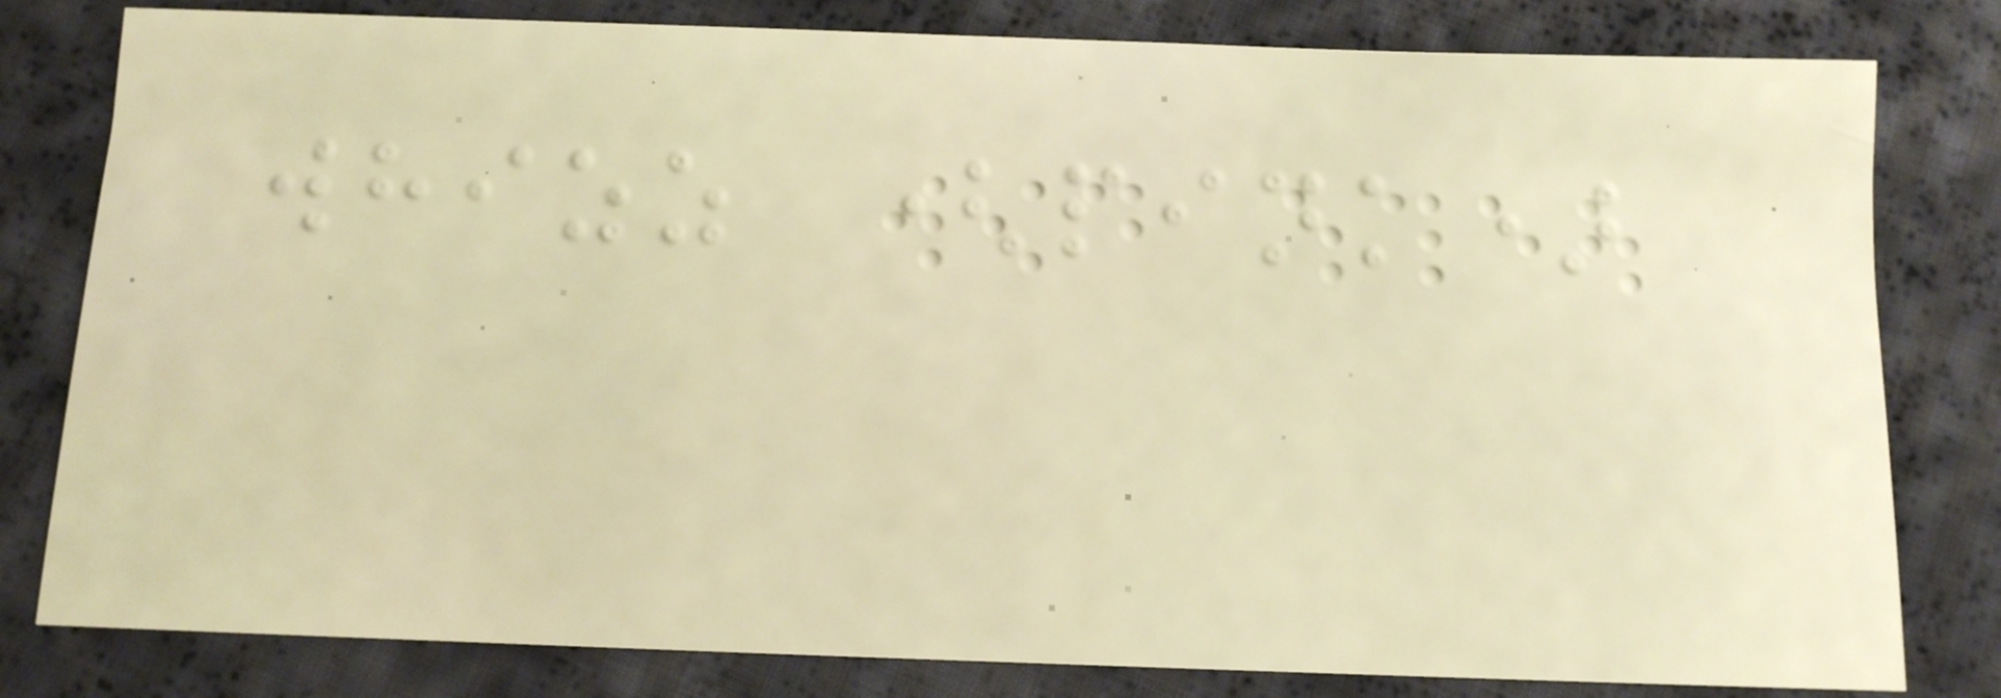whizz (pink)
